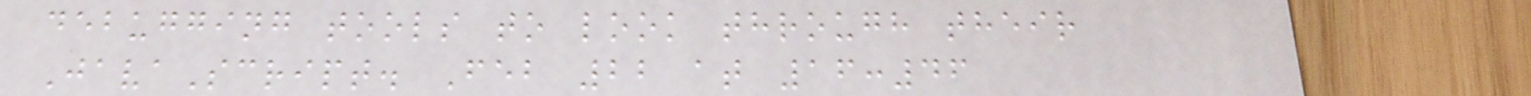debugging tools to look through their
JavaScript. Feb 22 at 16:46
